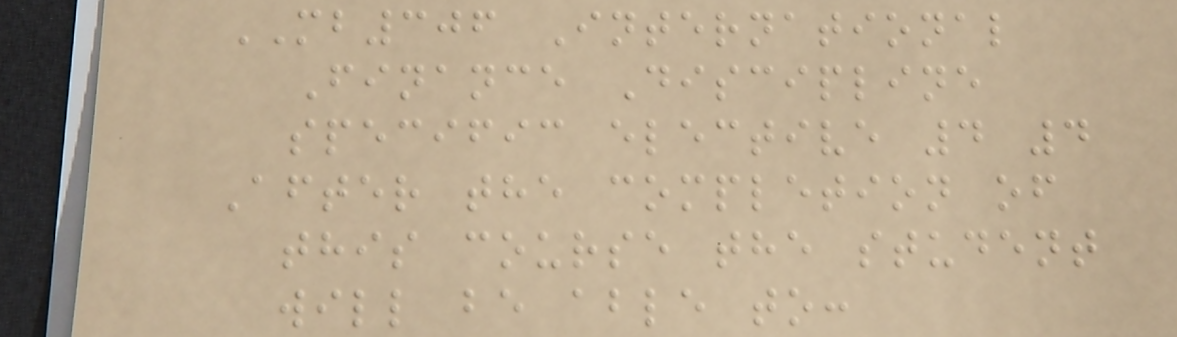MB306 International
Finance Discipline
specific elective 4 4
After the completion of
this course the student
will be able to:
